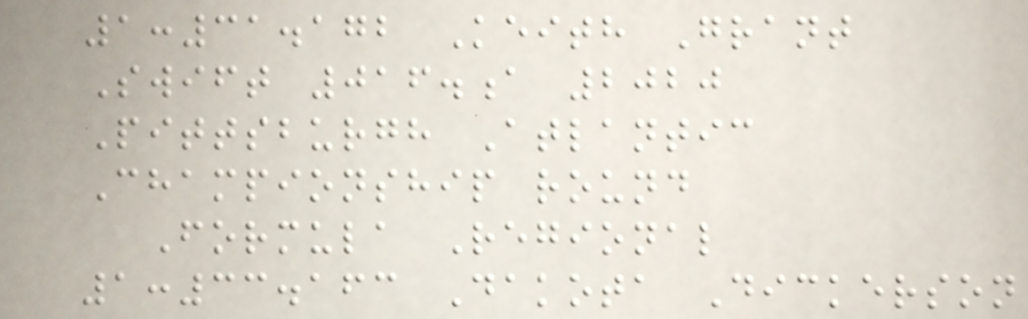1:31.172 Keith Grant
Swift 016.a 2020
Pittsburgh Atlantic
Championship round
Formula Regional
1:33.163 Dakota Dickerson
